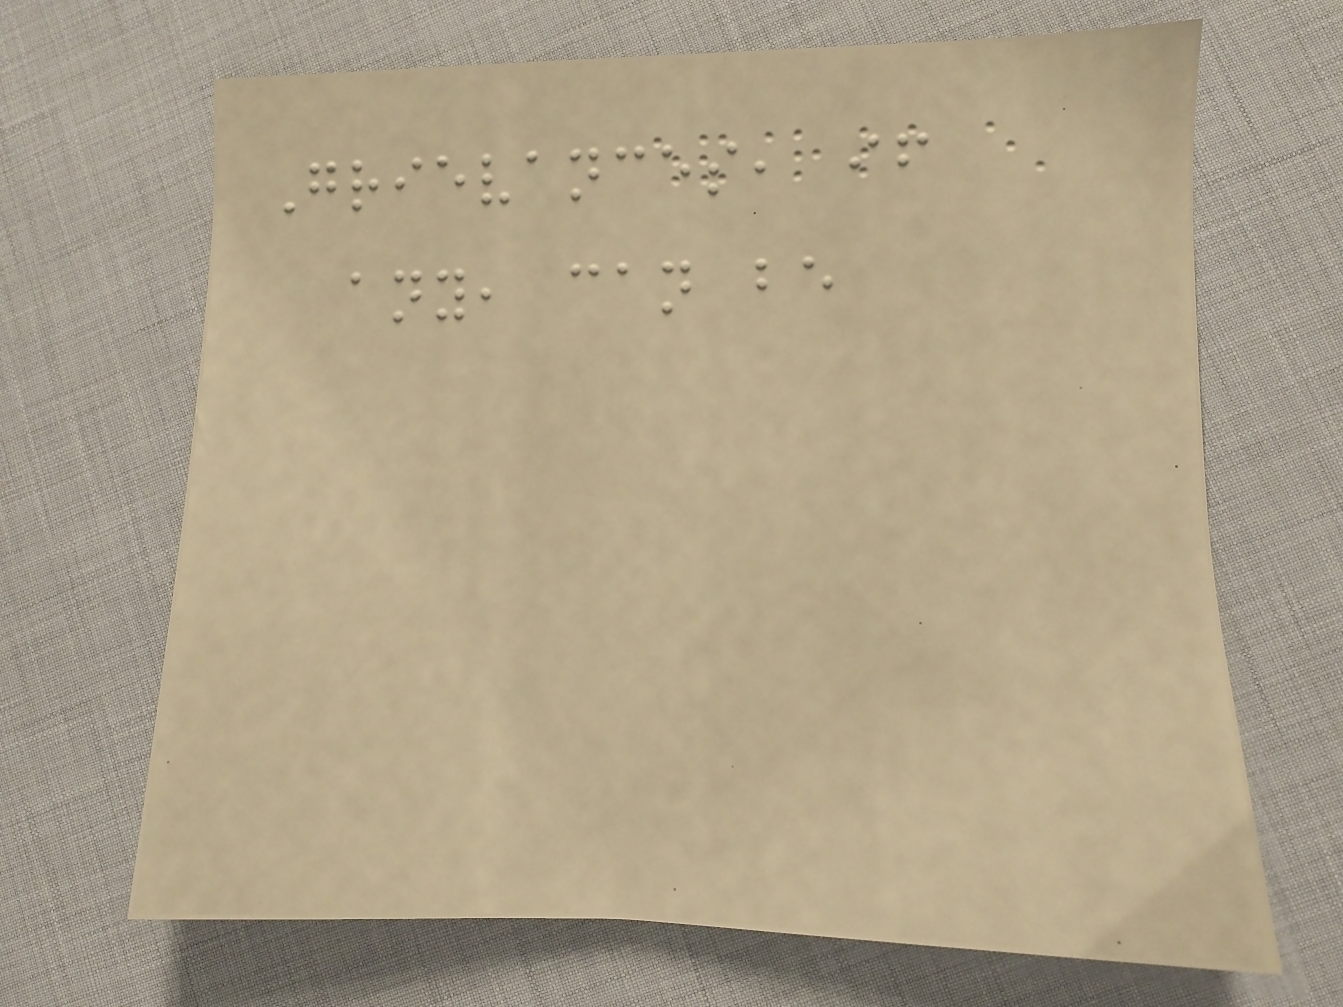Grievances, if
any, can be
